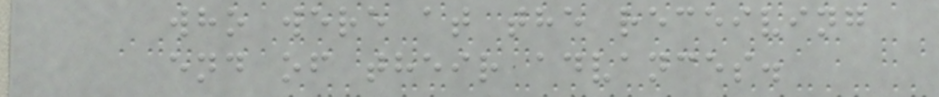who were at the receiving
end of their advances.
